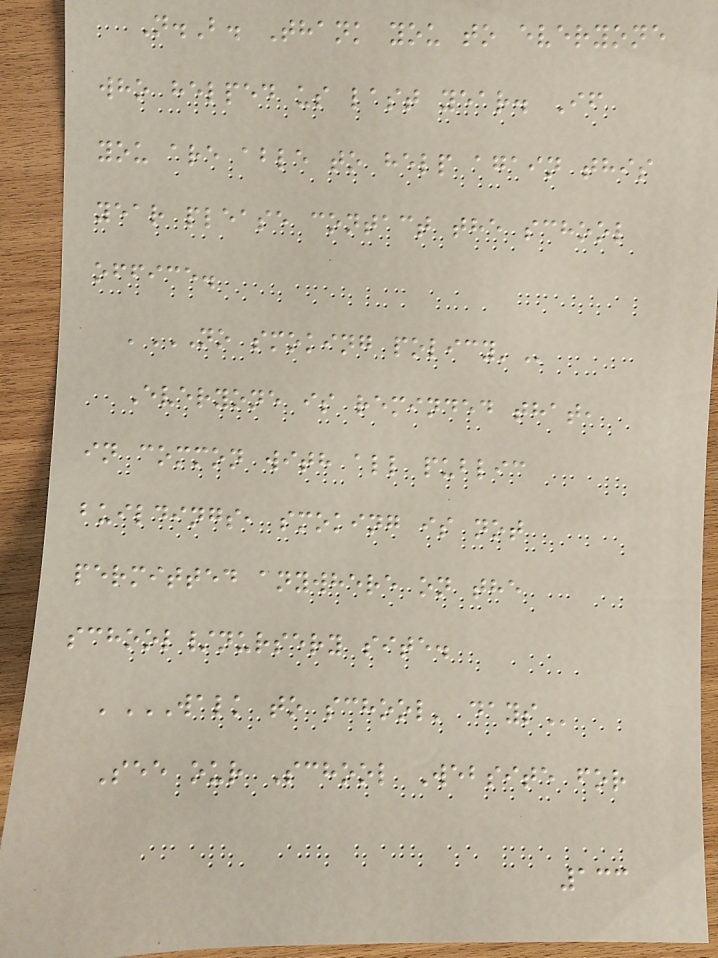N.B. Thank you to everyone
who helped us last year. If
you are able to help again this
year please contact the school
office.
'NO SMOKING POLICY'
Everyone is reminded that,
in common with all public
buildings, smoking is not
permitted anywhere on the
school/nursery site.
'WALK TO SCHOOL' DAYS
See our School Website for
133
